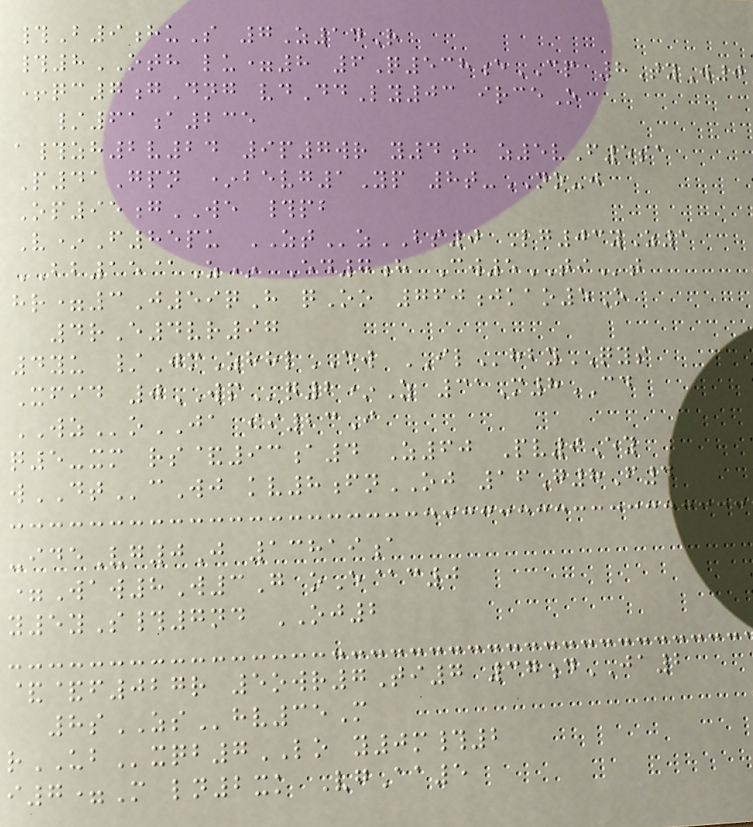#B9huS 7Z14R
#8OTH lu=8 6Q538eCP 8TyW0
+qc7gDng vdDdLy03 irceO
/61a235
a#zh2v24 9p7wr y4h z5vF5sa
P41Gpn *bevg1Yp 8t-NO-j
Op95gWE #pb
V*F85pu ZTzBS0 Lg03yZ1
BB15@Z* Ed7h Cw5TIt
hr=3J59qH qOo 760jkao5O
4rE4vr97
4yu /JmZhhlEW ILhbyQYS
Xfid 0WPq2*Z 31M8CD
WZoJA ii23I
q5-xm rs&93a4 Z60 Pv9Ey
wDTcWj kv8fnOJ 16G8F4
-ideVg0J 13819a
=Waw8W3G oE@c0
y5yS#7nd OJ2
&&f027r 5owr7Ti7 37dJA2
8sZShv35M
rUBxqb7LO y0m#2
i7=M ln2xk VgAa5
